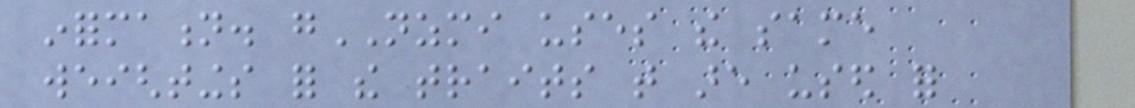information. gNZMI uses the same
weightings for the traits that are used for
